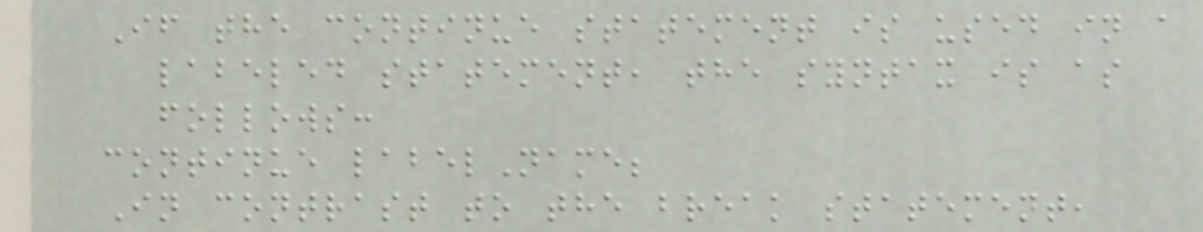If the continue statement is used in a
labeled statement, the syntax is as
follows:
continue labelName;
In contrast to the break statement,
